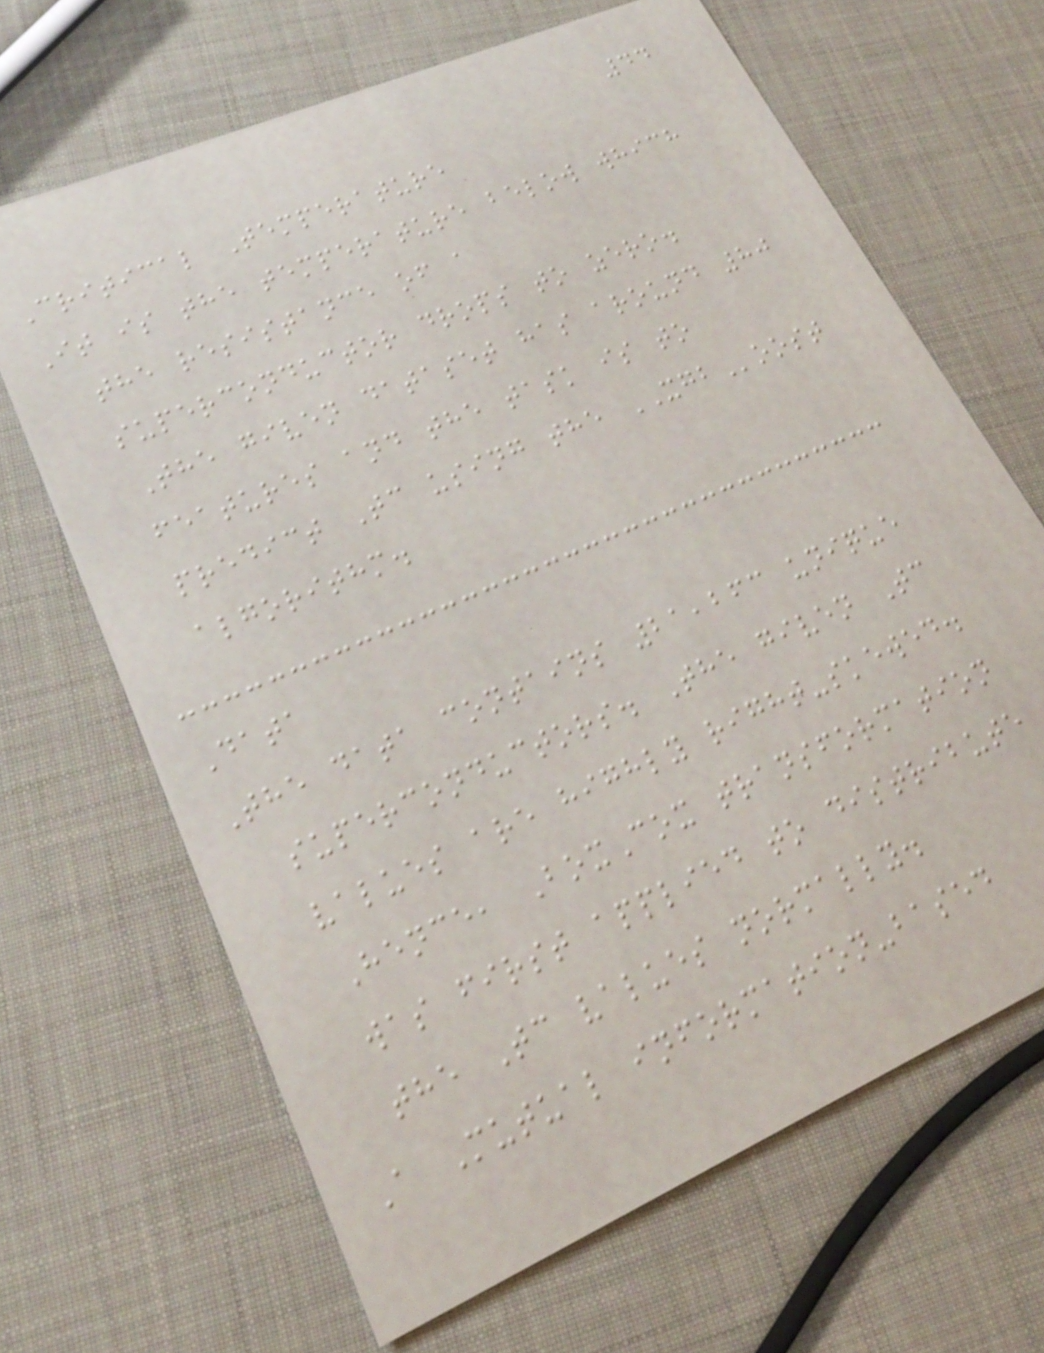44
Critical Temperature
It is the temperature below which
the resistance of a
superconductor drops to zero.
The given dataset has around 80
features and the task is to
predict Tc using the XGBoost
algorithm.
Data
The data contains 21,263 unique
superconductors. The given Tc
values are highly right-skewed.
Hence, BoxCox transformation
was first applied to distribute
the Tc values normally.
A Mutual information-based
